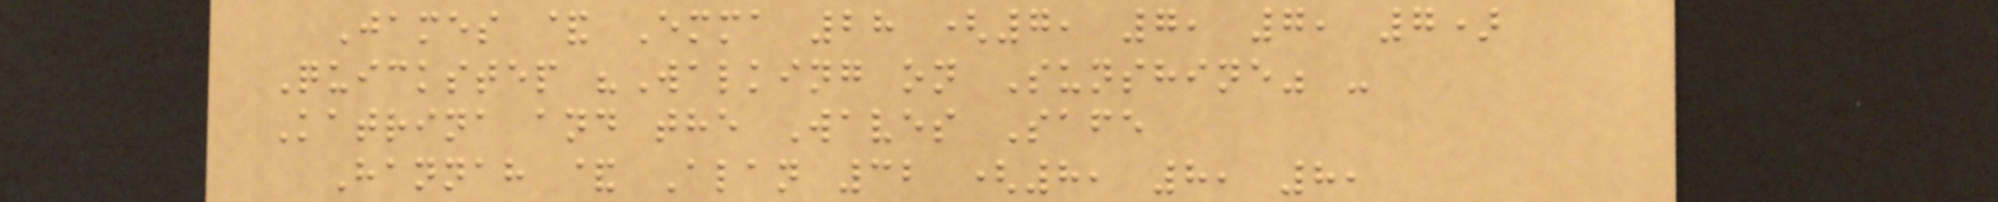James & Emma 28 (7, 7, 7, 7)
Quickstep "Walking on Sunshine" -
Katrina and the Waves Safe
Hannah & Alan 32 (8, 8, 8,
